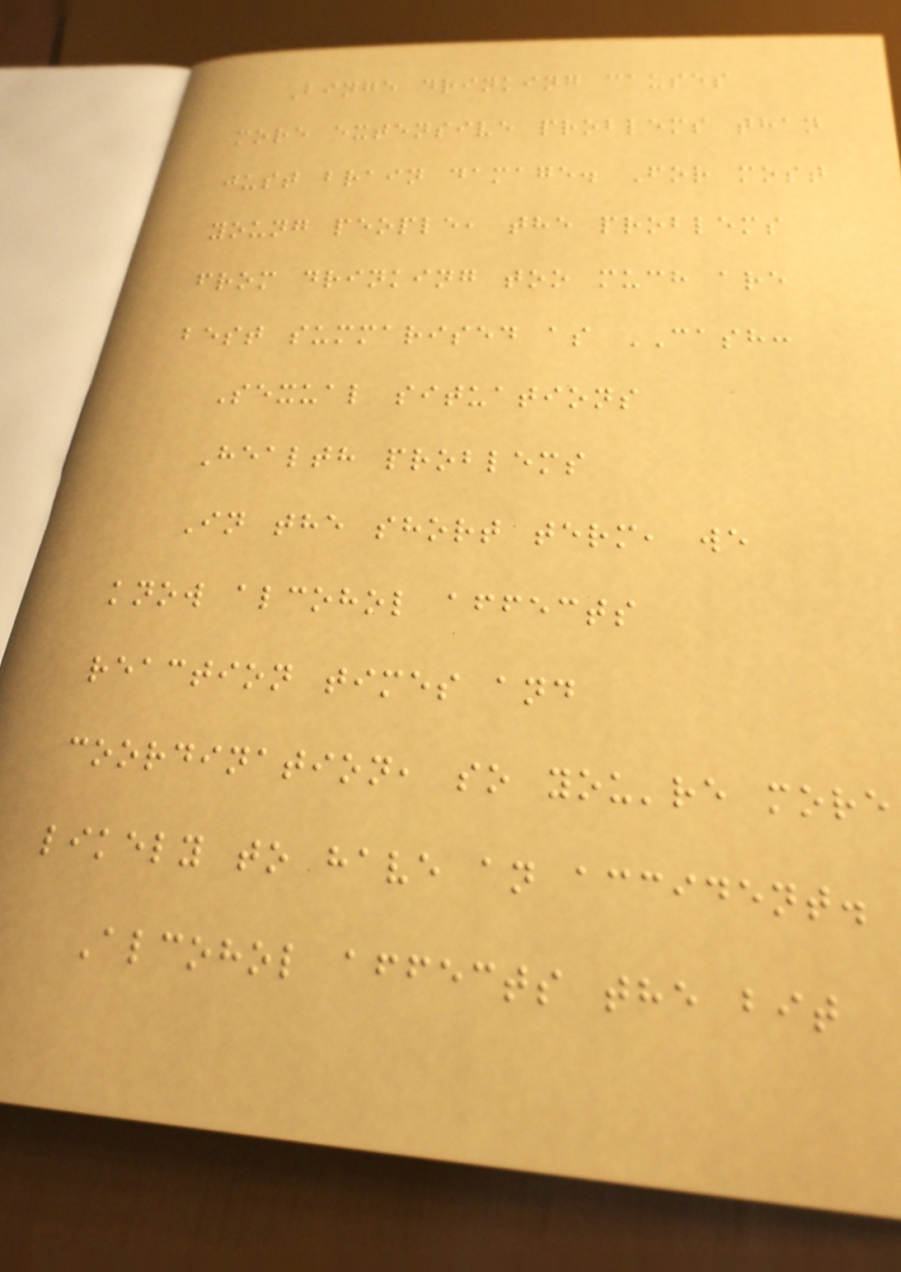Binge drinking causes
more extensive problems than
just brain damage. For most
young people, the problems
from drinking too much are
best summarised as CASH:
Sexual situations
Health problems
In the short term, we
know alcohol affects
reaction times and
coordination, so you're more
likely to have an accident.
Alcohol affects the bit
